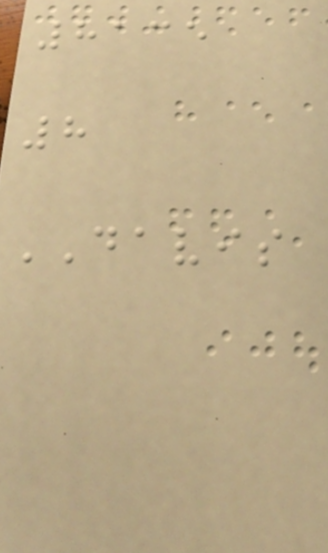8135
8
DAVIS
